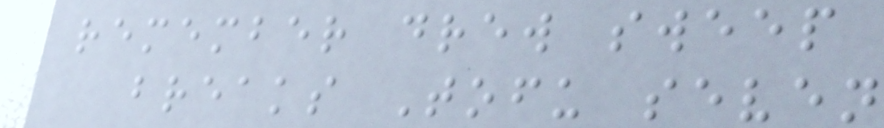remember drew sweep
breaks Tofu seven
